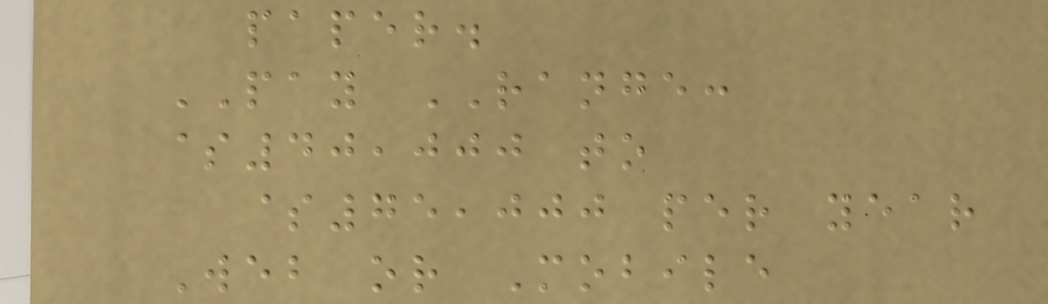paper.
PAY RANGE:
$40,000 to
$75,000 per year
Web or Mobile
